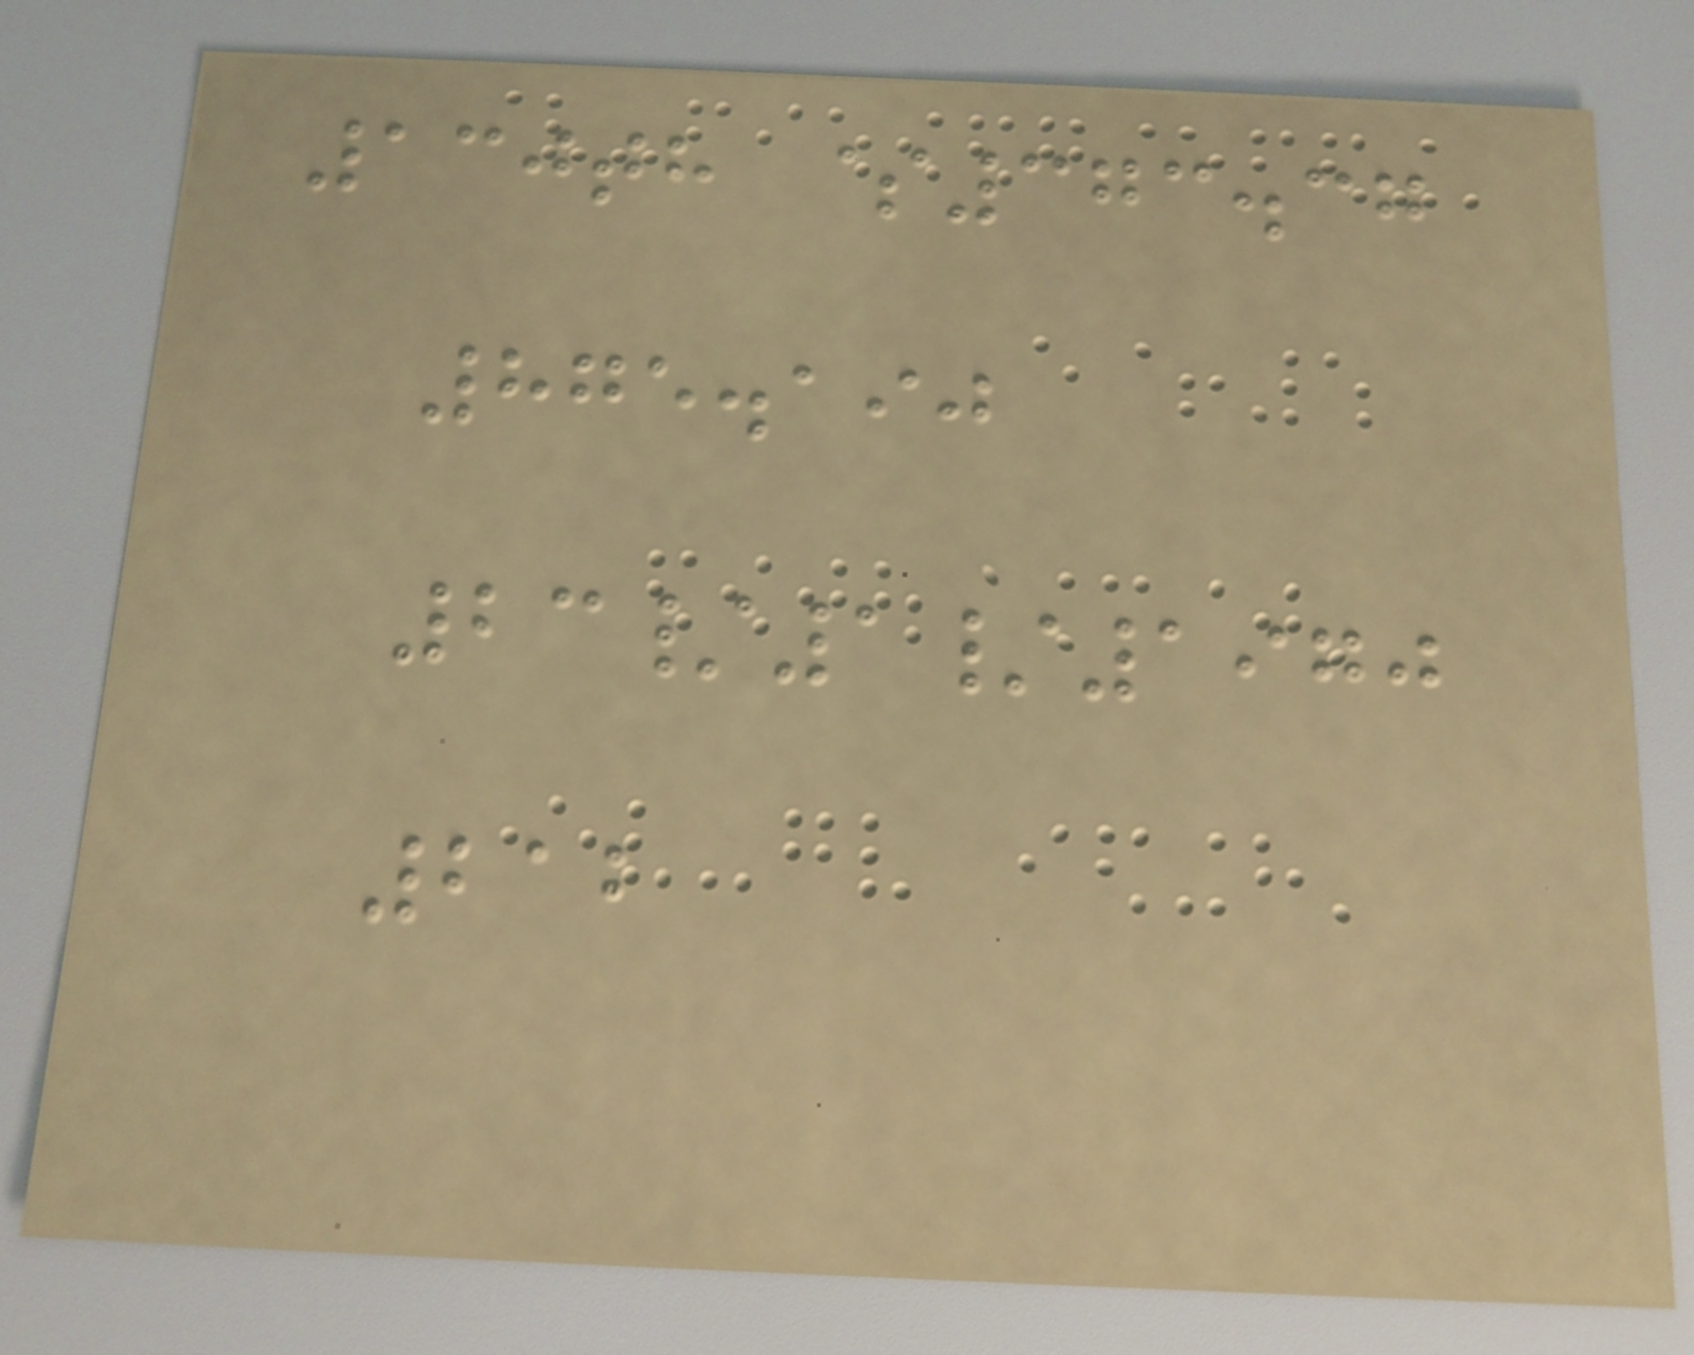130th $373.37
875.190
23/1/1970
212
